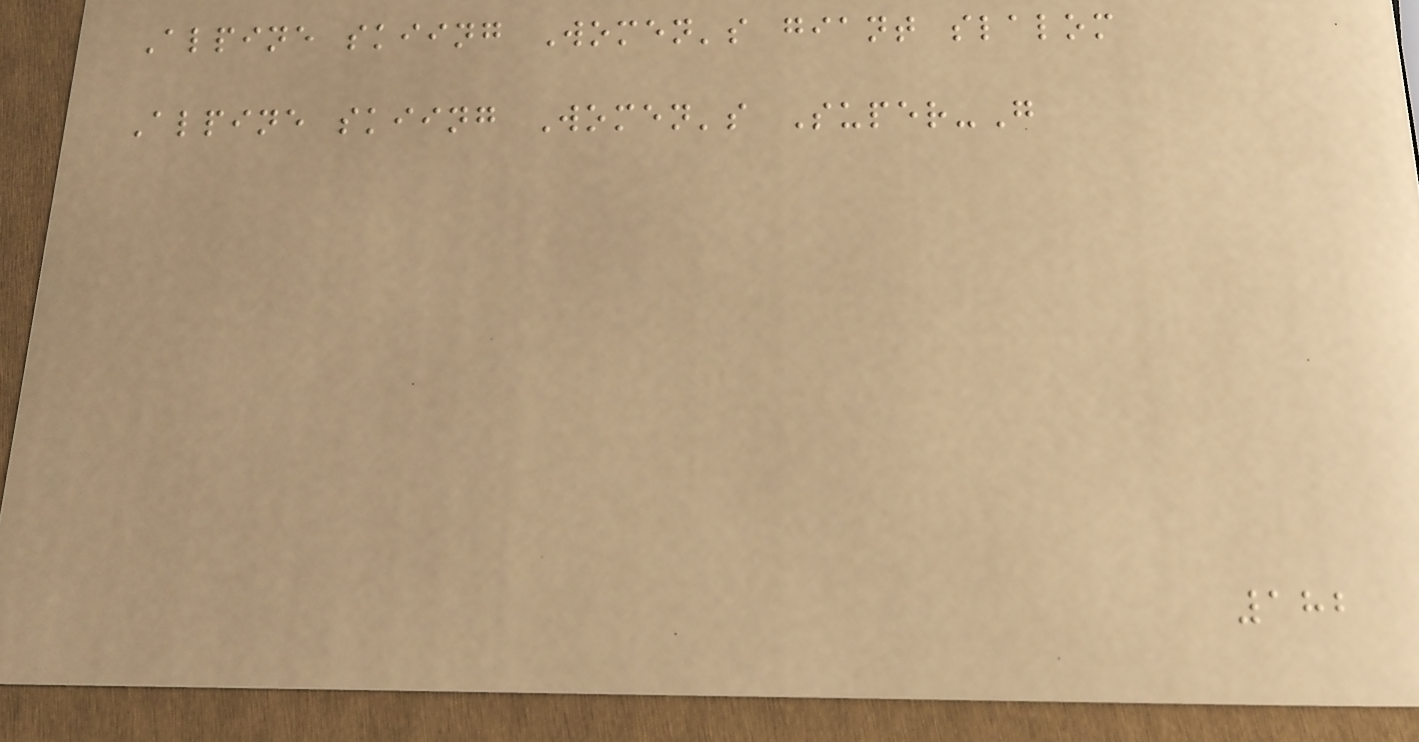Alpine skiing Women's giant slalom
Alpine skiing Women's Super-G
182
